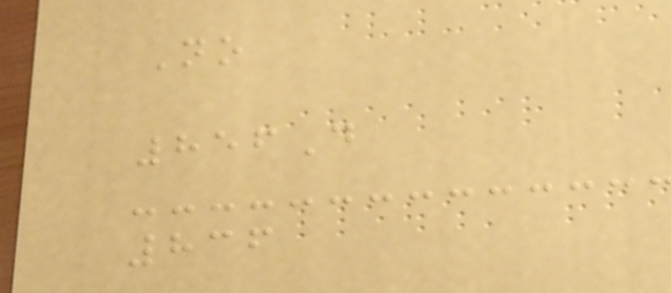No
856D
836
